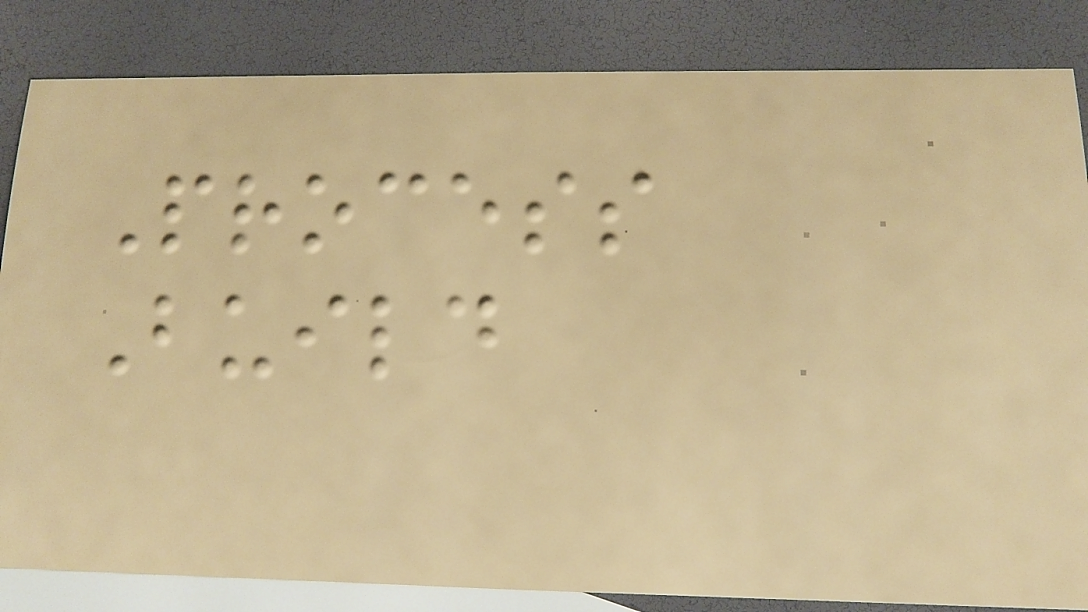Process
Build
